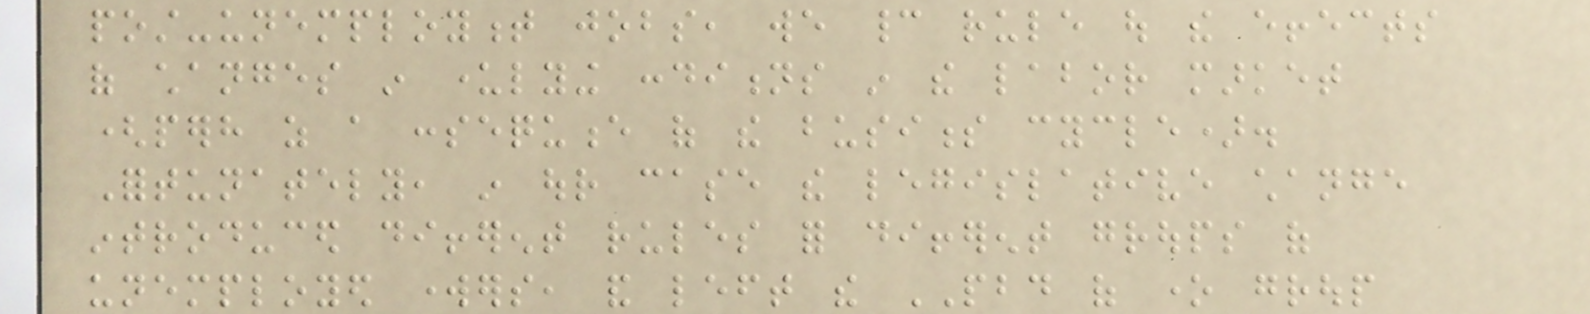post-unemployment jobs, we cannot rule out the effects
of changes in underlying conditions in the labor market
(perhaps as a consequence of the business cycle).
Fortunately, in our case the legislative change
introduced different rules for different groups of
unemployed workers, and left the PBD of one group
